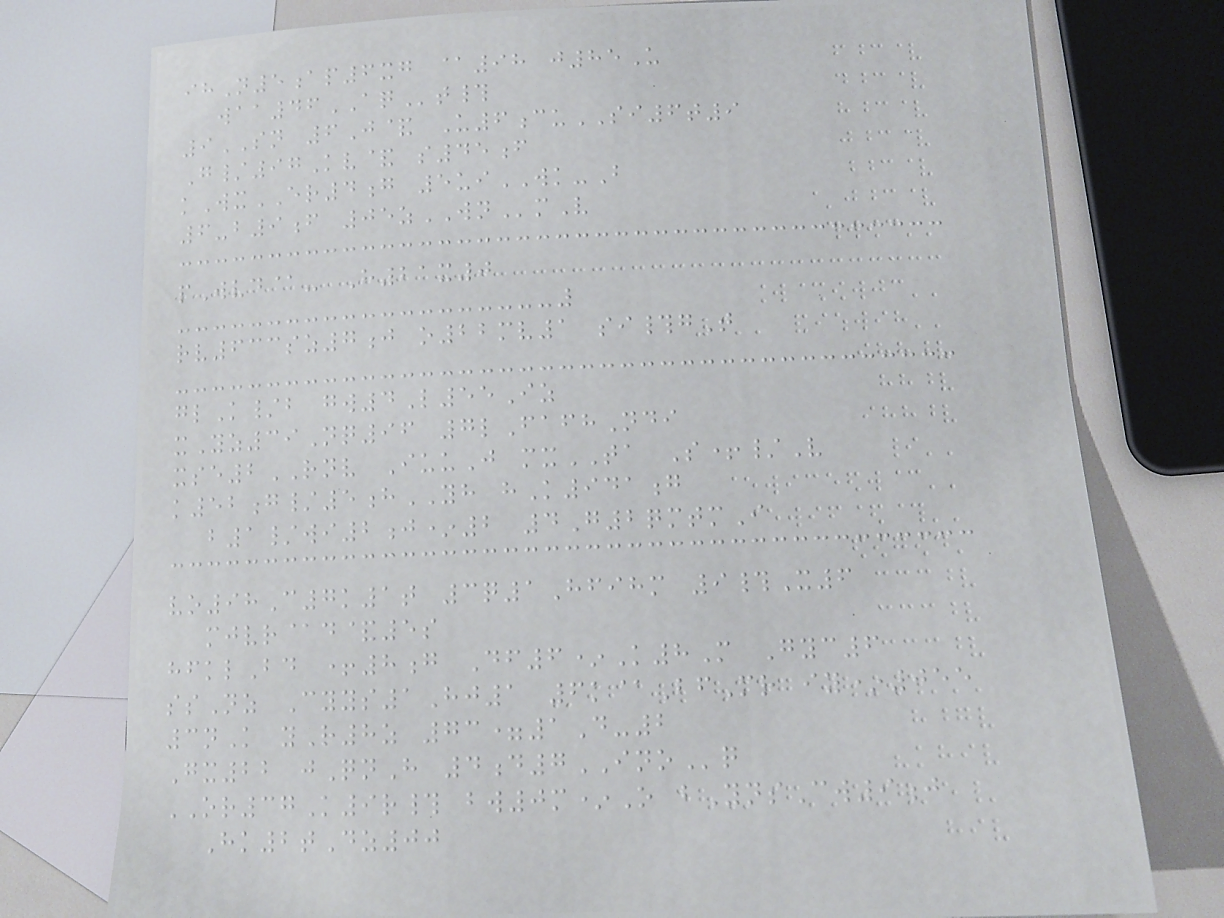ihN5ap6xg @98 j85U
waa46AQt#
9SN 6J& U6cuSI6t9
G/97Kv& s45f
kWxER4g 5uiWK-B
6-b9f 05zWNmV
pWvd@- H21x0
rv633sz7j o22mv1 si#gT
glK/b gw4L55Iz
xYz39Nq96 7lFafhNdi
xse2RNV IuuJ mxTA S+/V
k52g/5hYH hK941g
b1/wi2j*2 4G2qmtmI
vo98C7k1t 3q1Hfihm 9#X6
mjvr@d&5s
hfklBd +8g Df6*K8M Gyc6
ssNz Cyys1Hj1 6k@BfMr iy*055
3nK yR8z 73=1D-2
Gx22 jQnH 4d7INOq
OR37K9r# bw0m*O bYnsCw9j
Hk2tDz00
